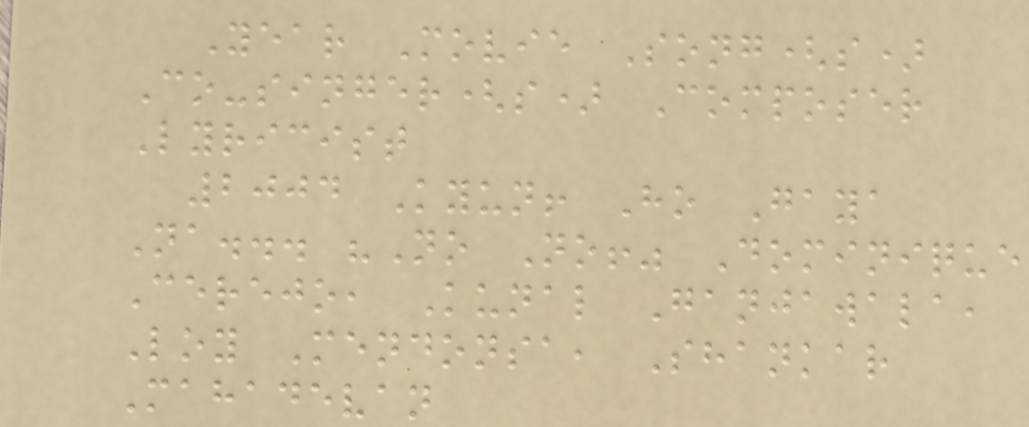Year Movie Song(s)
Co-singer(s) Composer
Lyricist
2004 Kyun! Ho Gaya
Na... "No No!" Dominique
Cerejo, Kunal Ganjawala,
Loy Mendonsa, Shankar
Mahadevan
